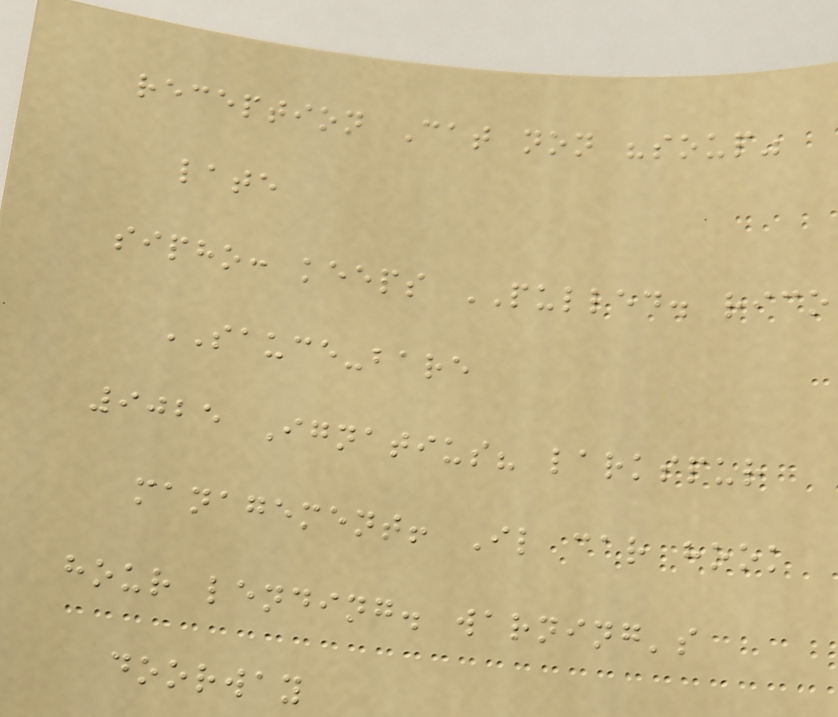reception Cat non "soup"
late
sipho: keeps PULLED. rico
SAUCE-bare
9025 Ignatius? larkspur
management! Il car hook
hour lending. warning's
doorway
